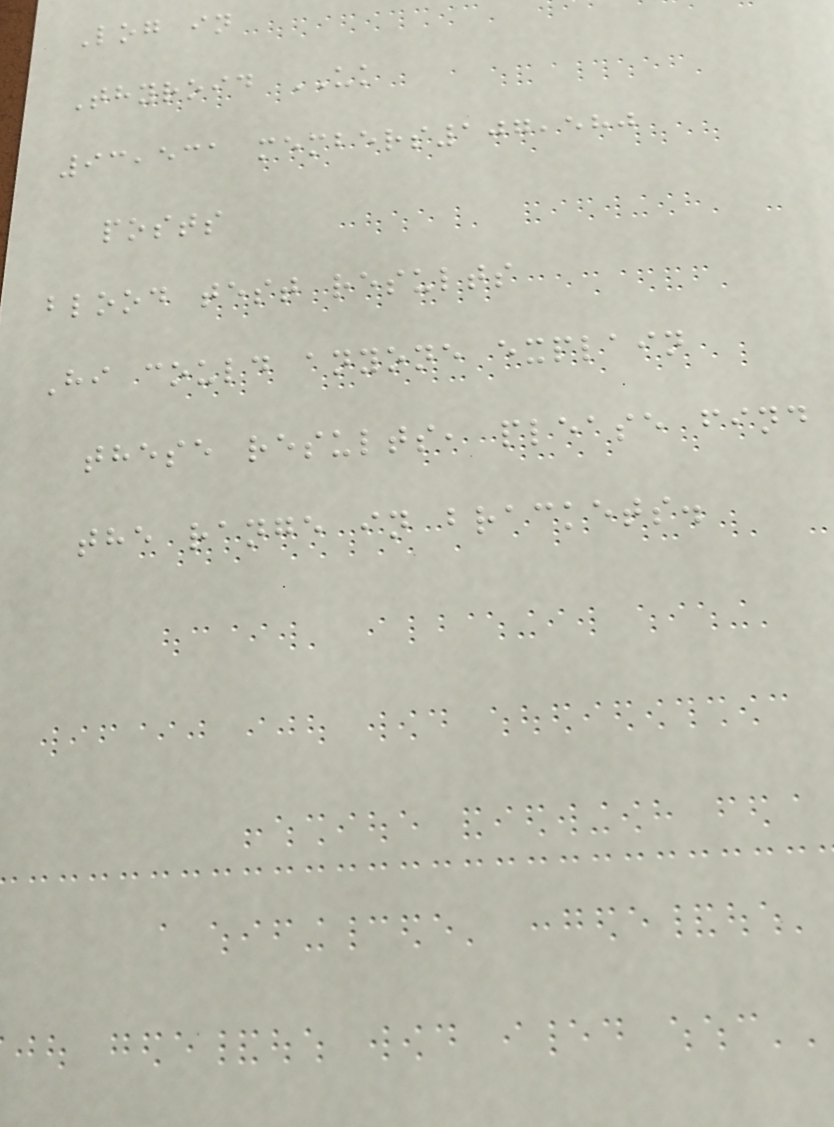Log in
Thyroid UK
93,531 members107,580
posts
blood test results
Hi could anyone explain
these results, please find
the range in brackets.
